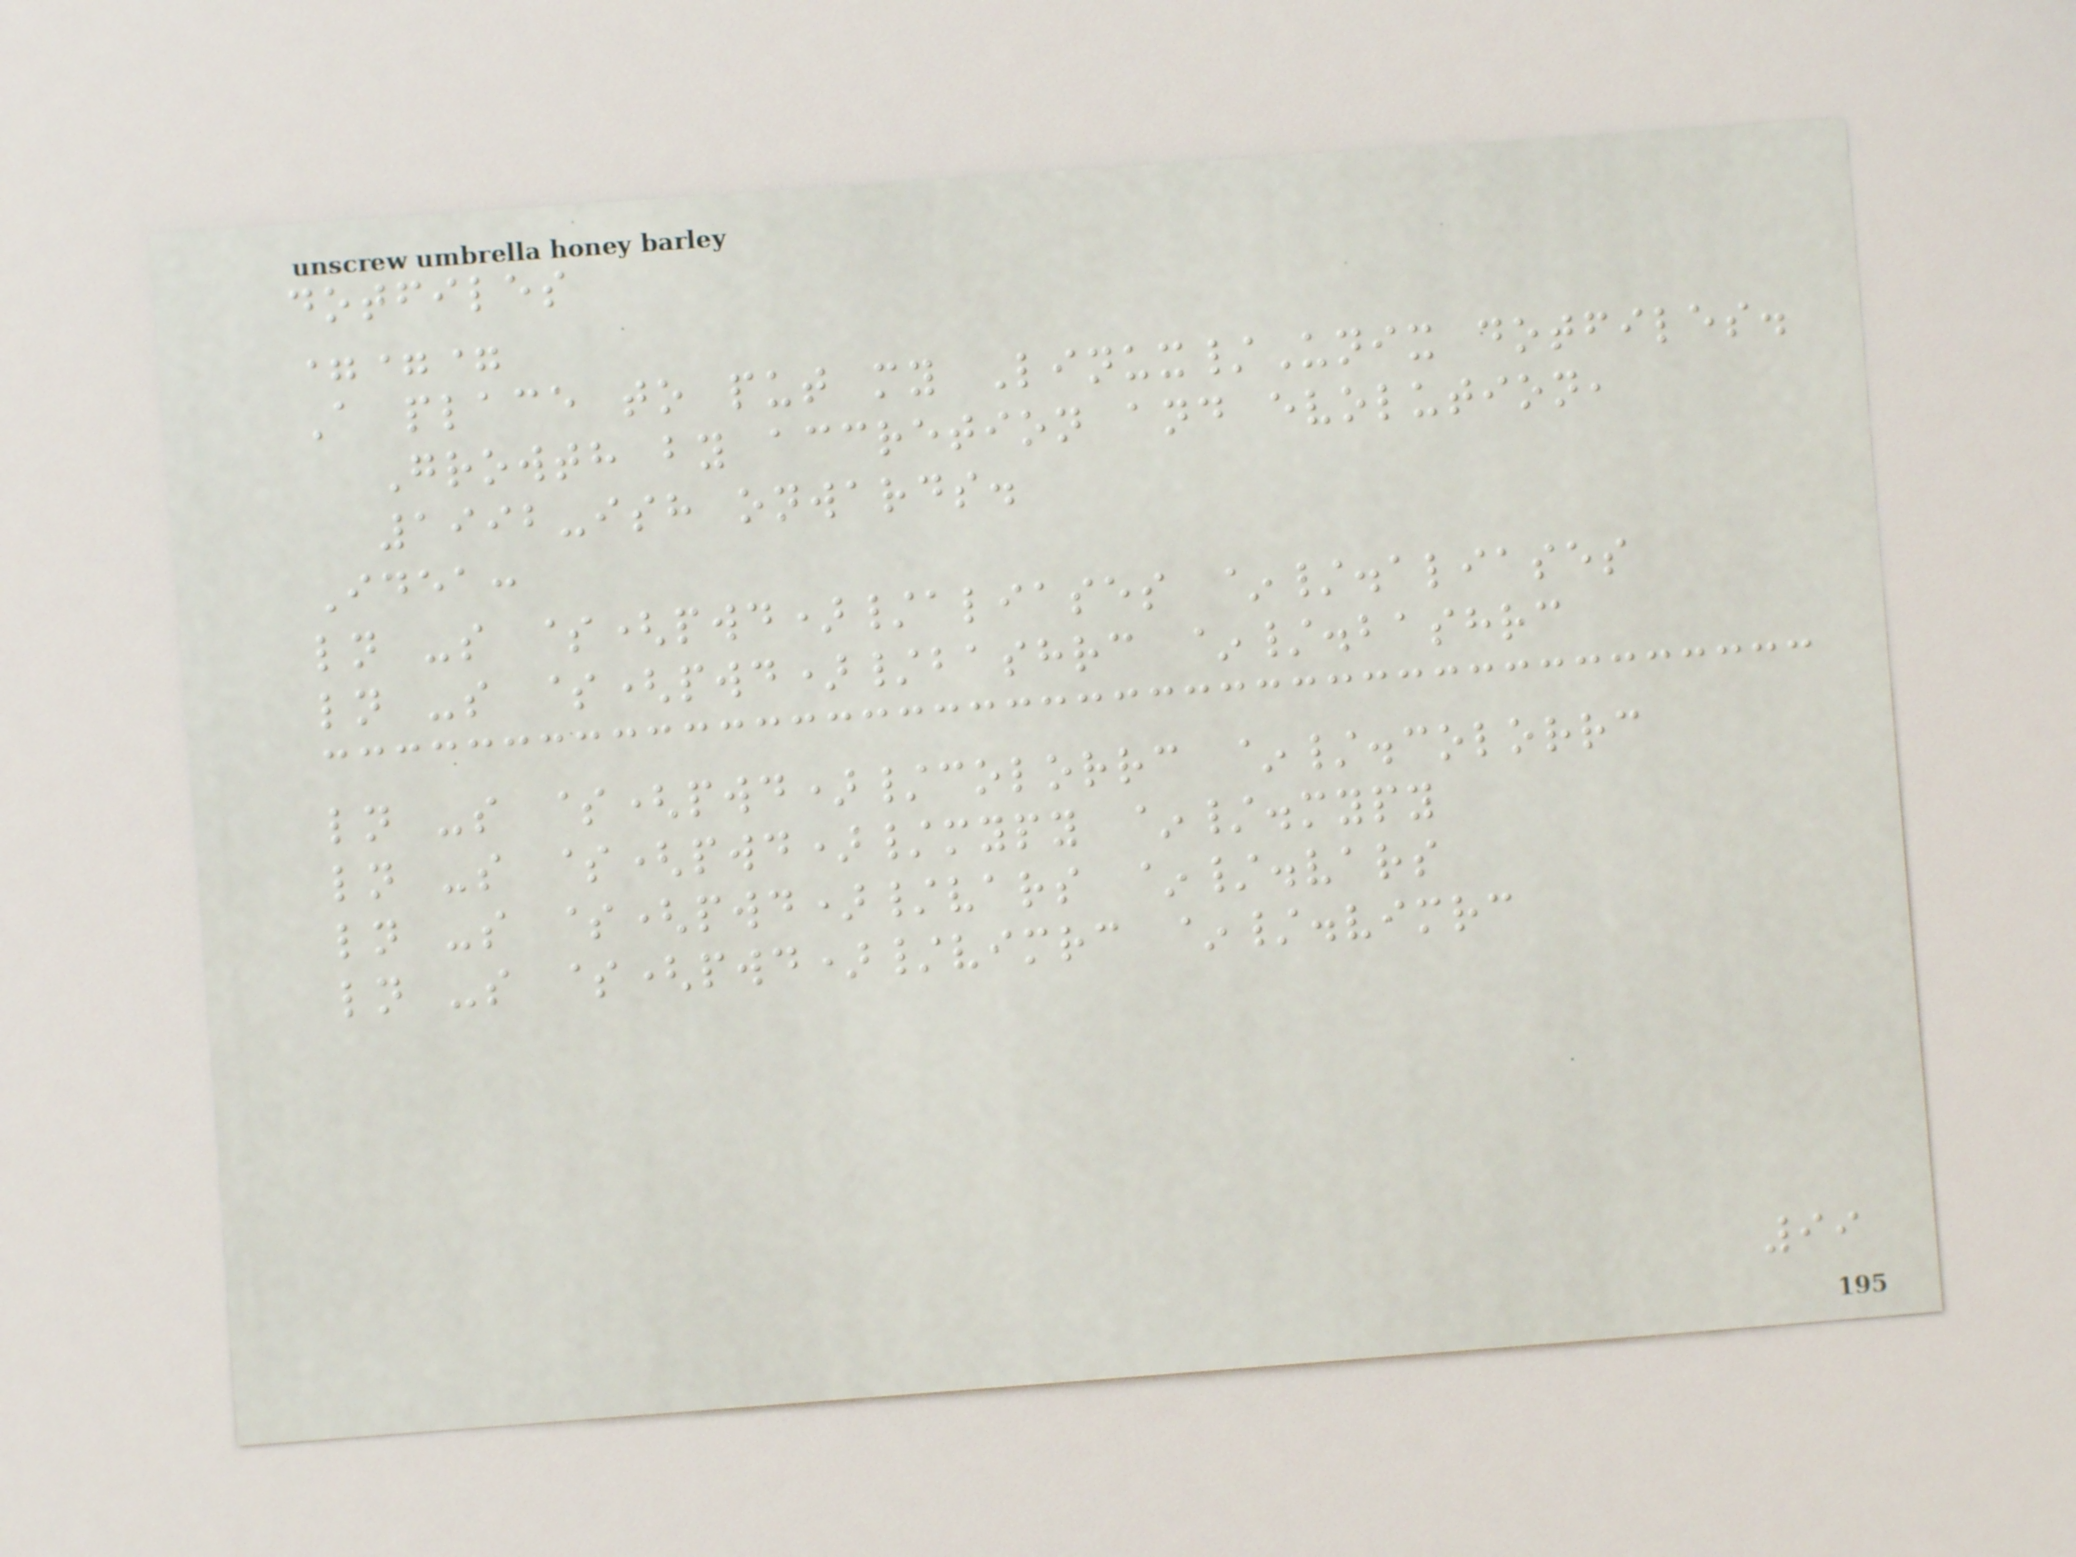dotfiles
===
A place to put my Linux/Unix dotfiles.
Growth by accretion and evolution,
1992-ish onwards.
Idea:
ln -s $(pwd)/aliases ~/.aliases
ln -s $(pwd)/bashrc ~/.bashrc
ln -s $(pwd)/colorrc ~/.colorrc
ln -s $(pwd)/mypy ~/.mypy
ln -s $(pwd)/vars ~/.vars
ln -s $(pwd)/vimrc ~/.vimrc
99
